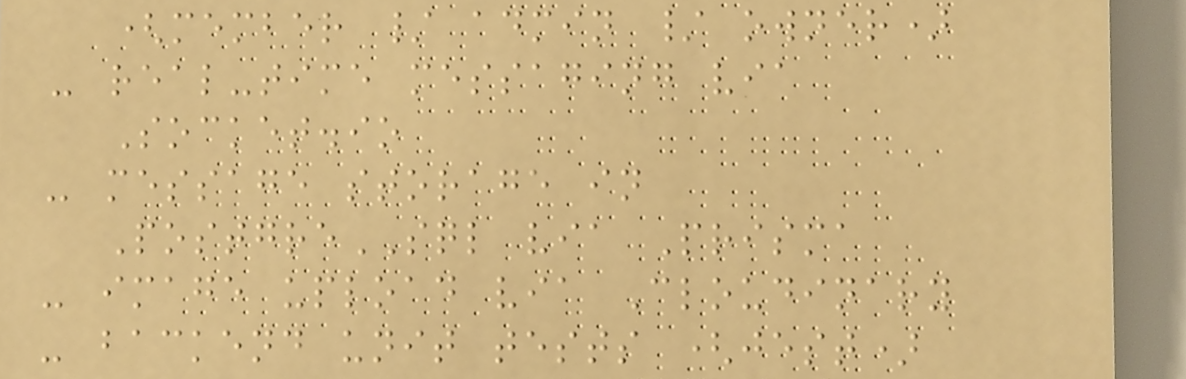(member / admin / owner)
- real-time messaging via
Socket.io
- message storage in
PostgreSQL via Prisma
- image upload via Cloudinary
- backend unit tests (jest)
